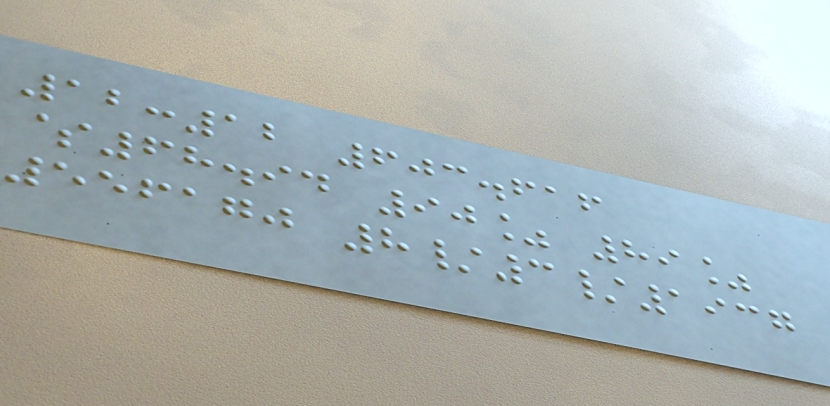12:12 603.616
$68.94 90% 89%
556170 8/3/1937
